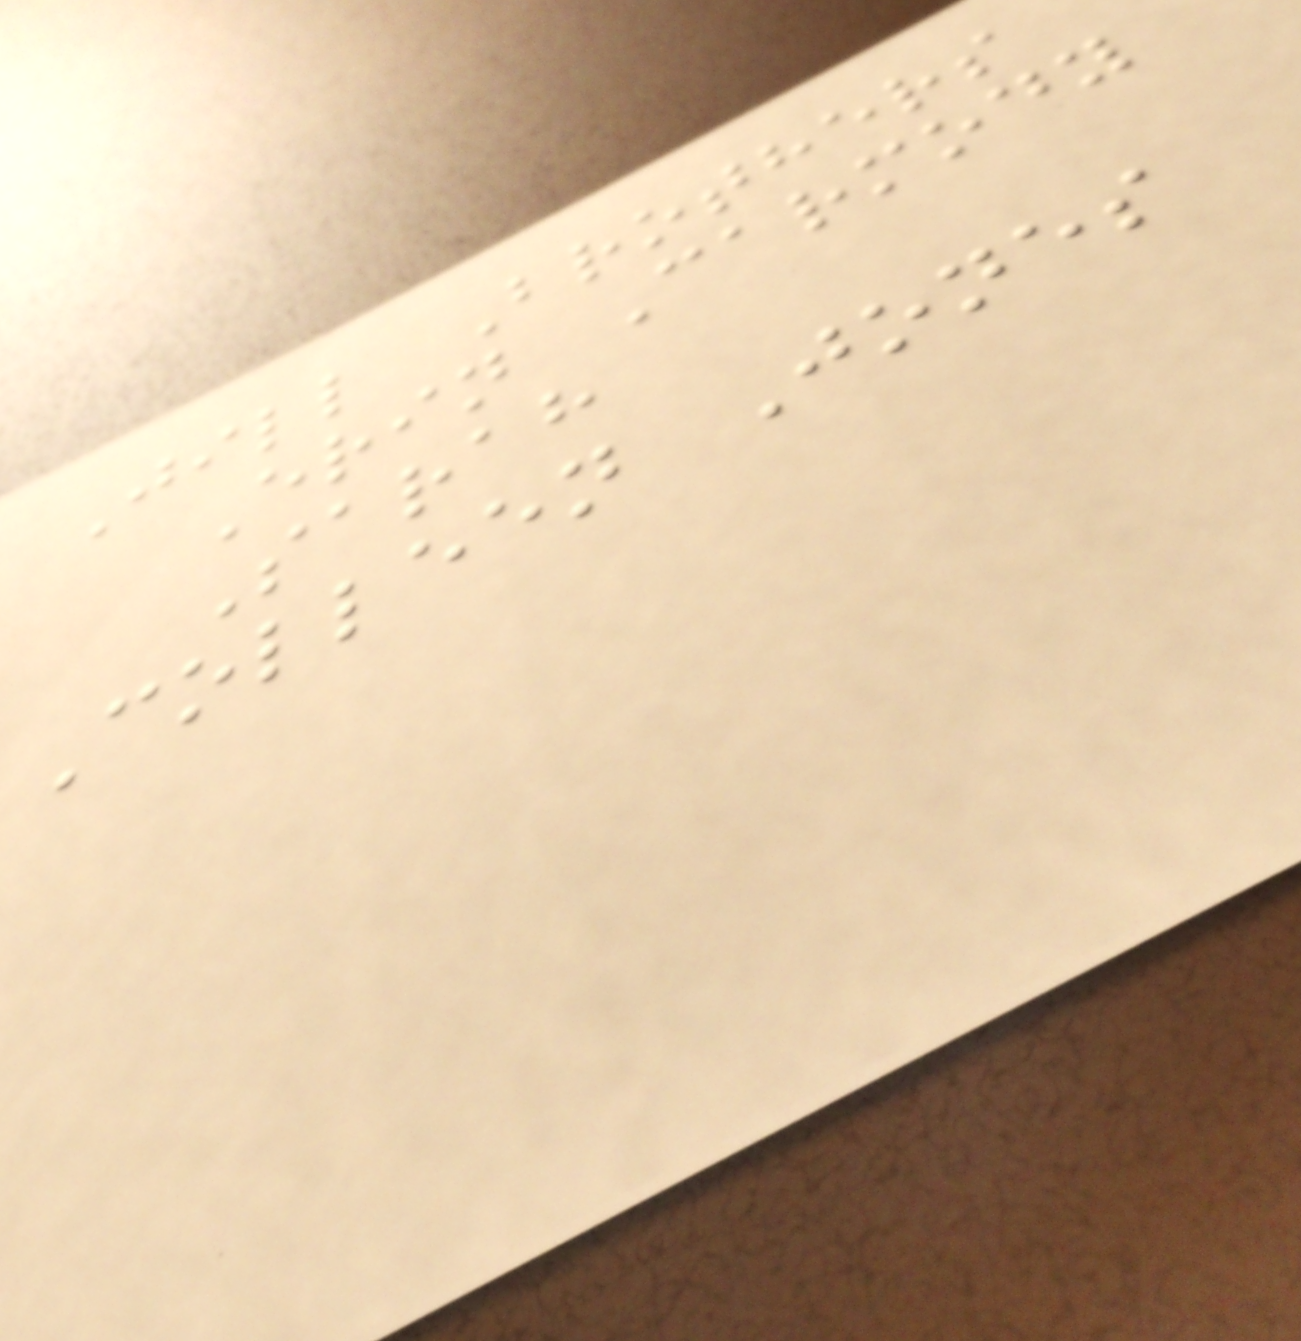Jill Brothers
Erin Carmody
Sarah
Colleen Jones
